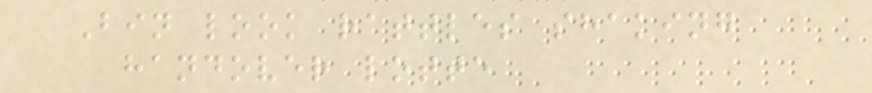Bin look rattles shaking
handover lotte
